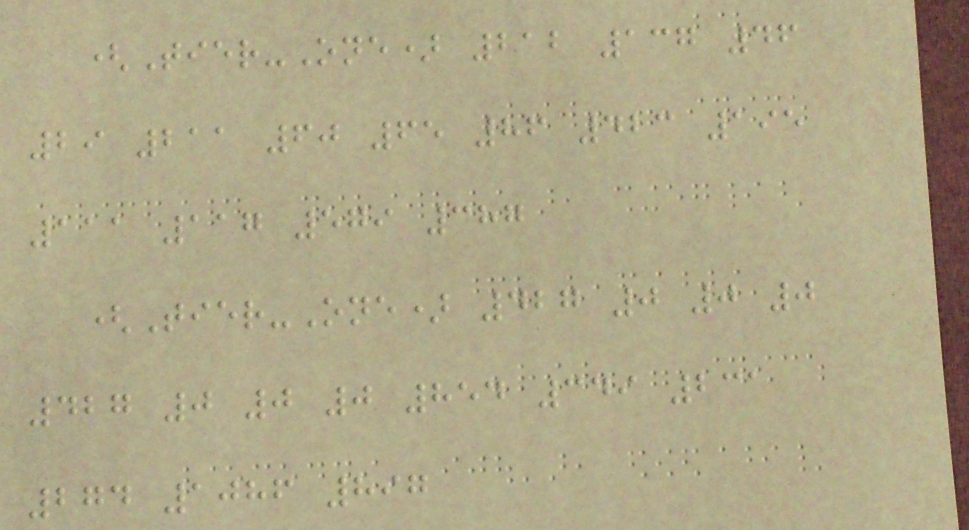(Tier-One) 212 137 46
29 211 60 65 86 423 195
111 117 579 387
(Tier-One) 427 0 0 0
427 0 0 0 854 349 231
274 1086 897
